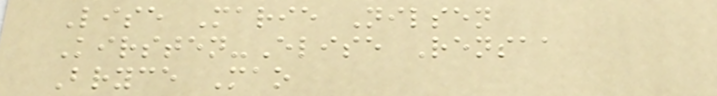Lise Marie Nilsen
Kirsten-Elise Rensaa
Bryce Mao
